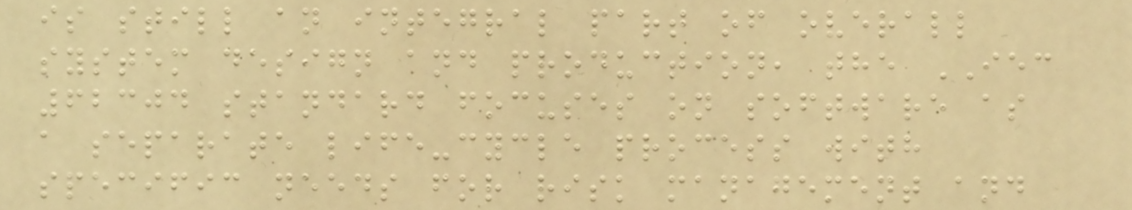is still an integral part of overall
system design and production, the IEC
62304 standard focuses on software as
a separate life-cycle process with
specific needs for risk management and
